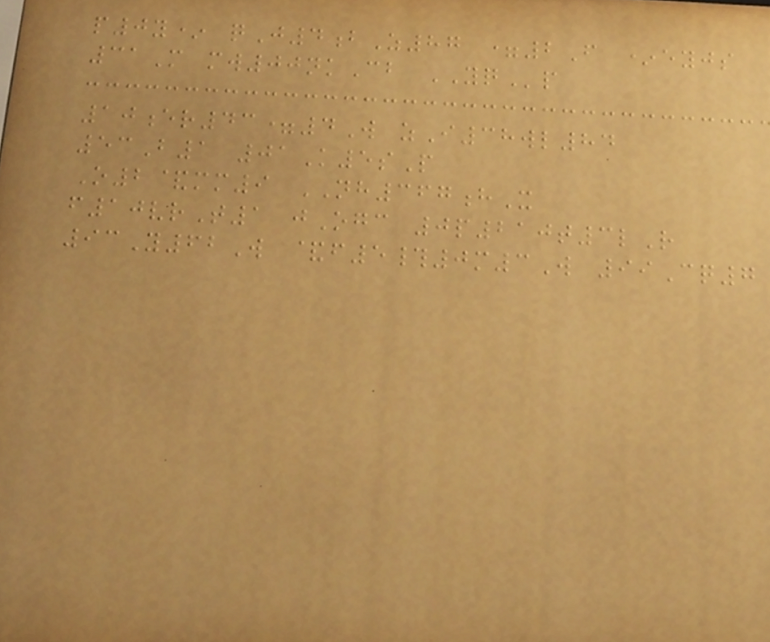p0y* qJ4bZ87 =2F *eyjs
31M mw00nkCb YQp
10er43=4W zI38wl84
53B1 01K5sP
O2&mm9 NH367hX
f10vrT1 jOgc 0p210t3lR
93Y62W &f5#0m3W 99Cq7
